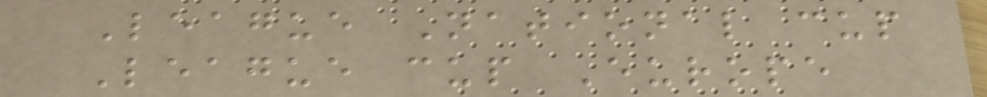League National cup
League cup Europe
